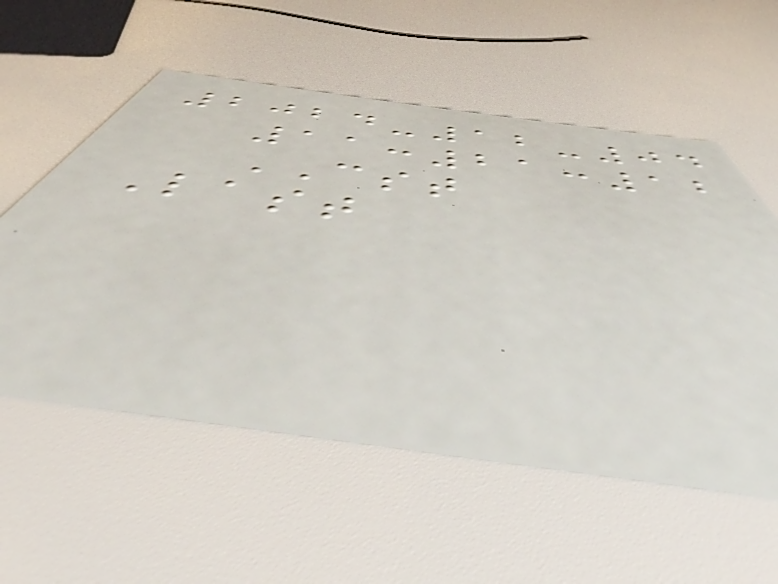2024-12-04
11:21:12
CST
Last
